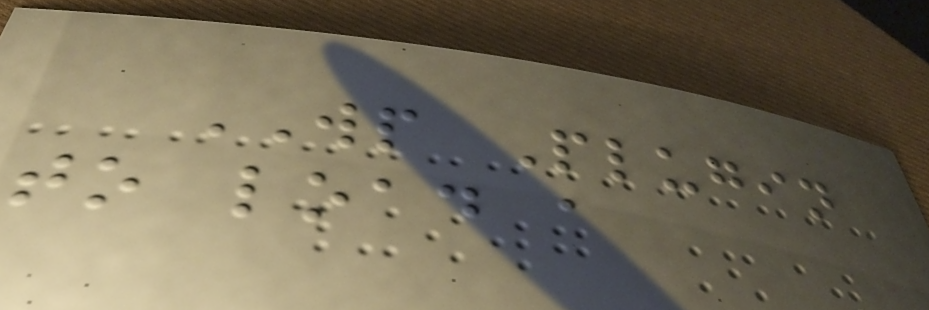WP Plugin
to load a
